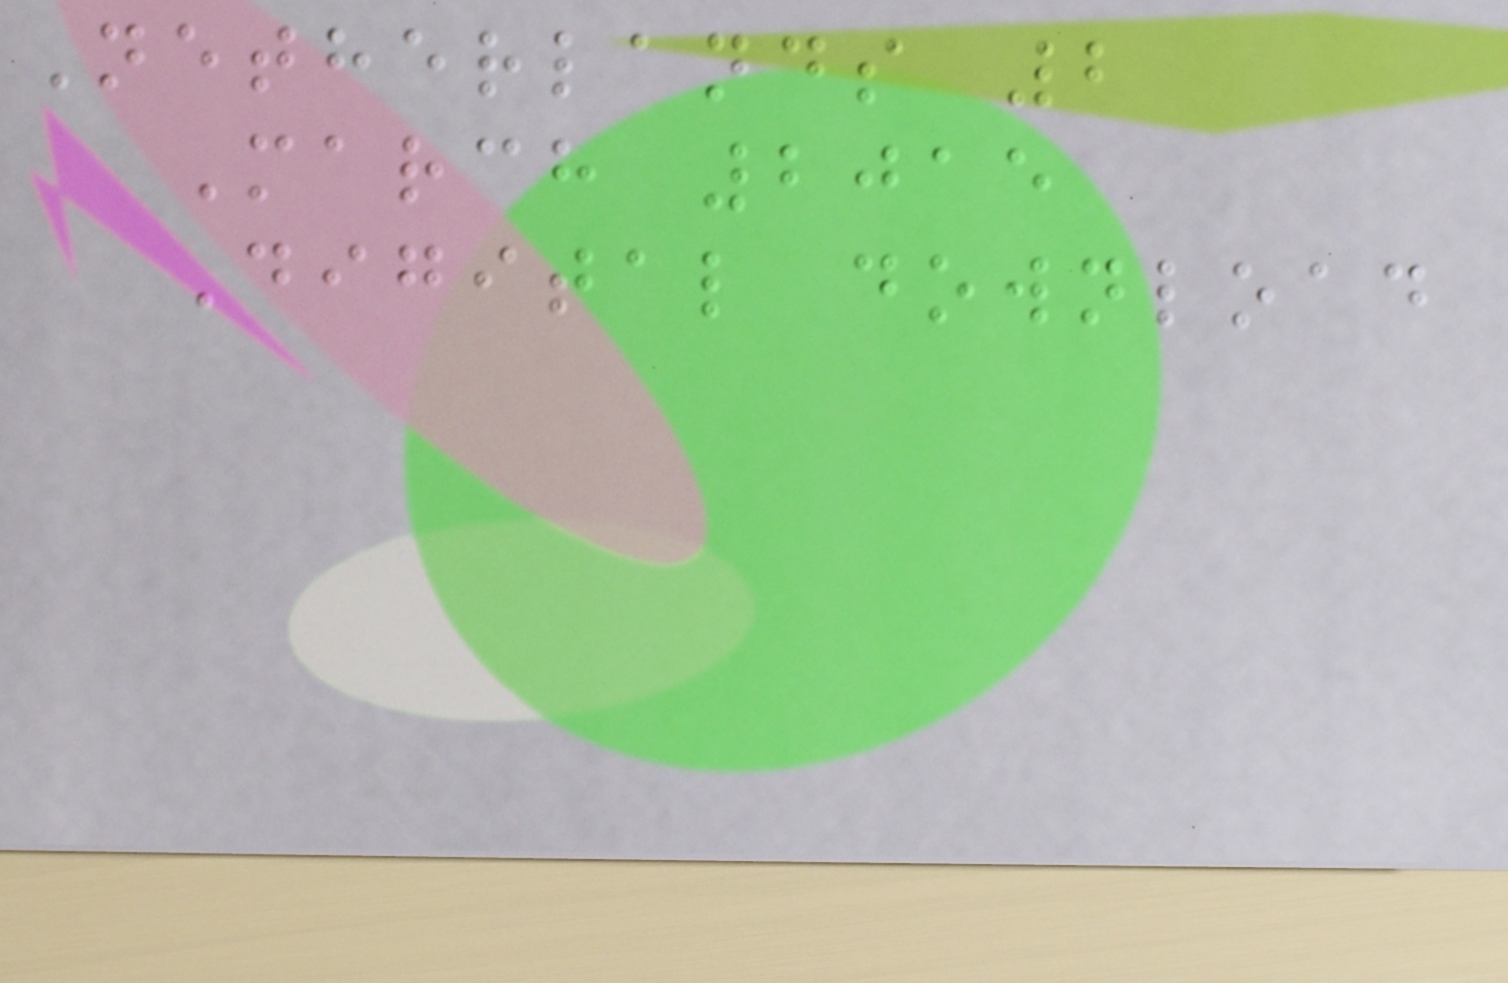Netherlands 2
March 2015
Digital download
